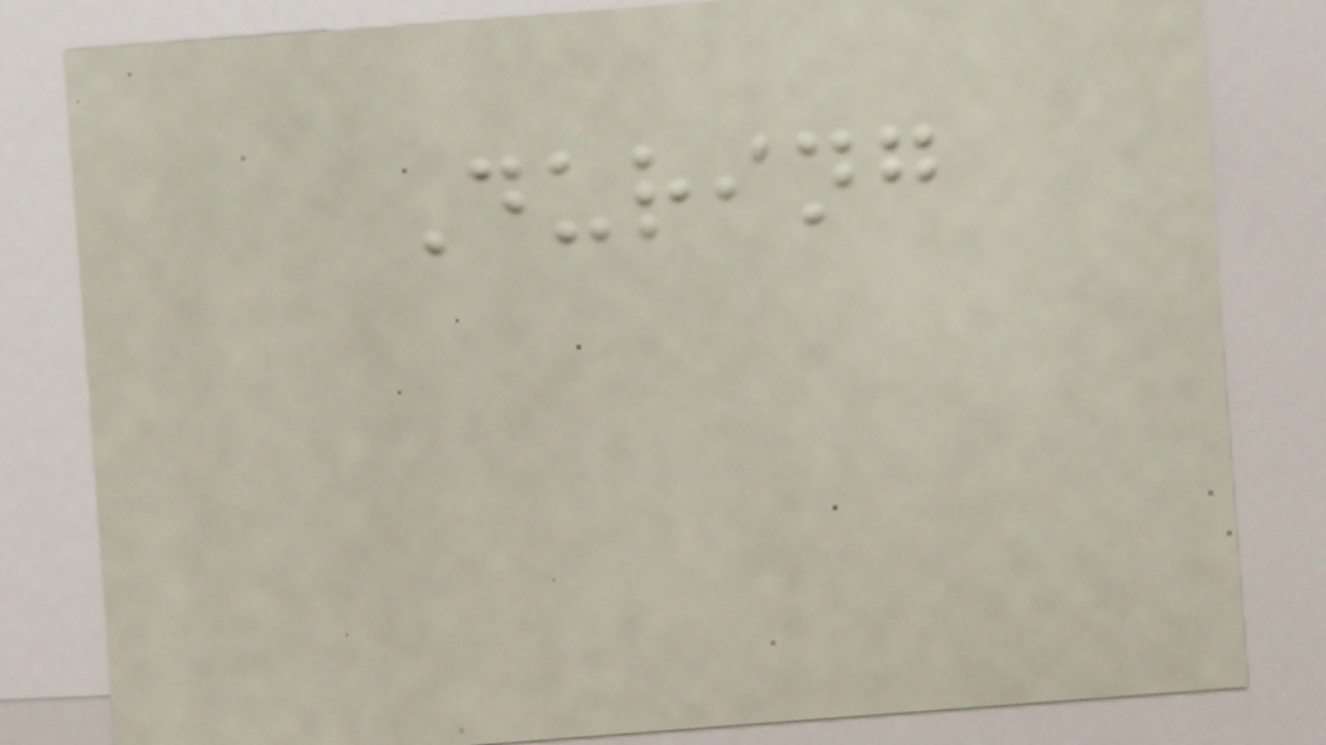During
